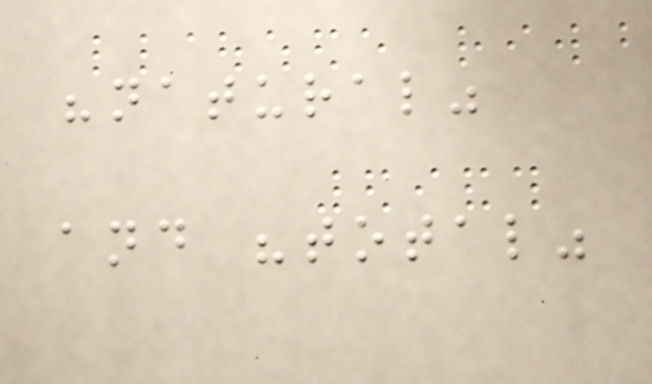"natural"
and "total"
